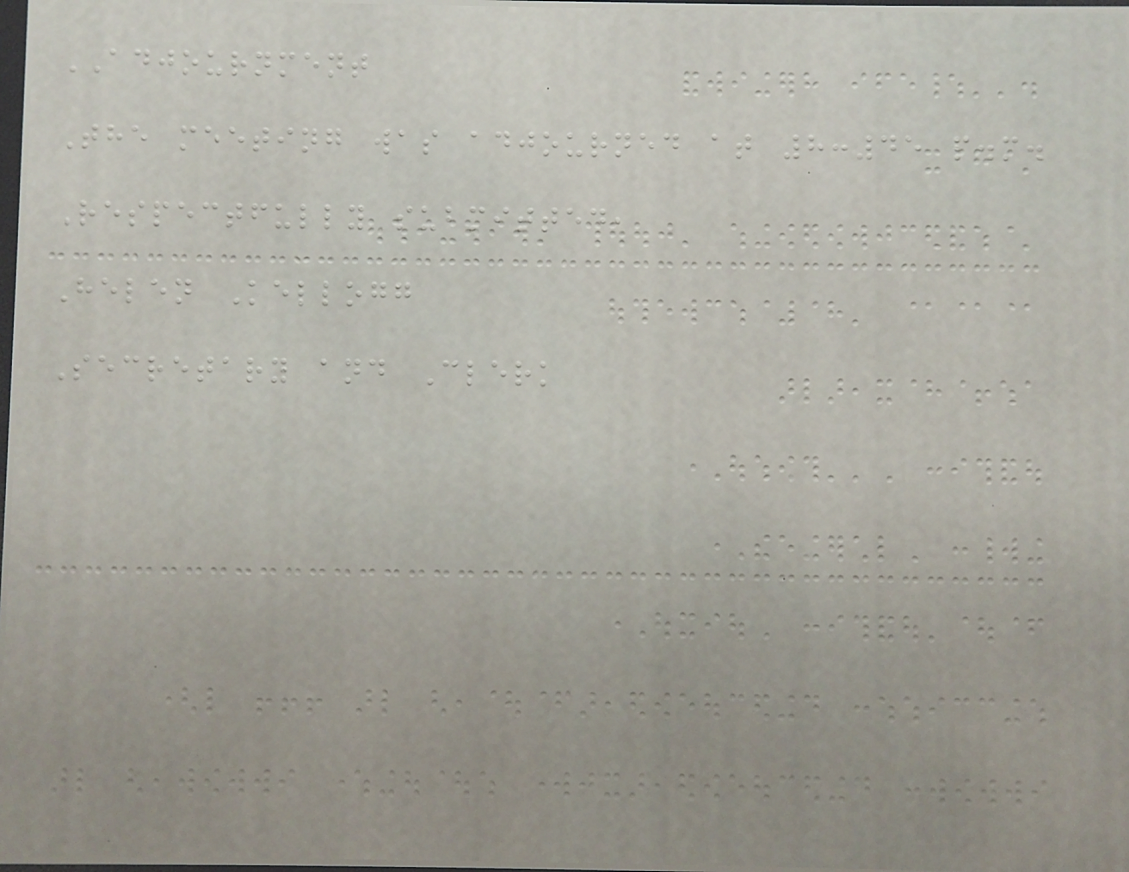ADJOURNMENT
The meeting was adjourned at 8:45 p.m.
Respectfully submitted,
Helen Kellogg
Secretary and Clerk
